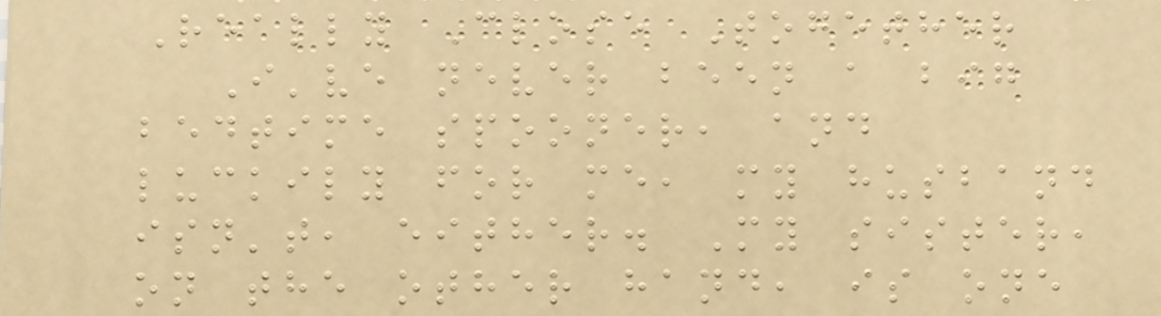Really Close Together
I've never been a big
bedtime spooner, and
luckily for me, my husband
isn't, either. My sister,
on the other hand, is one
